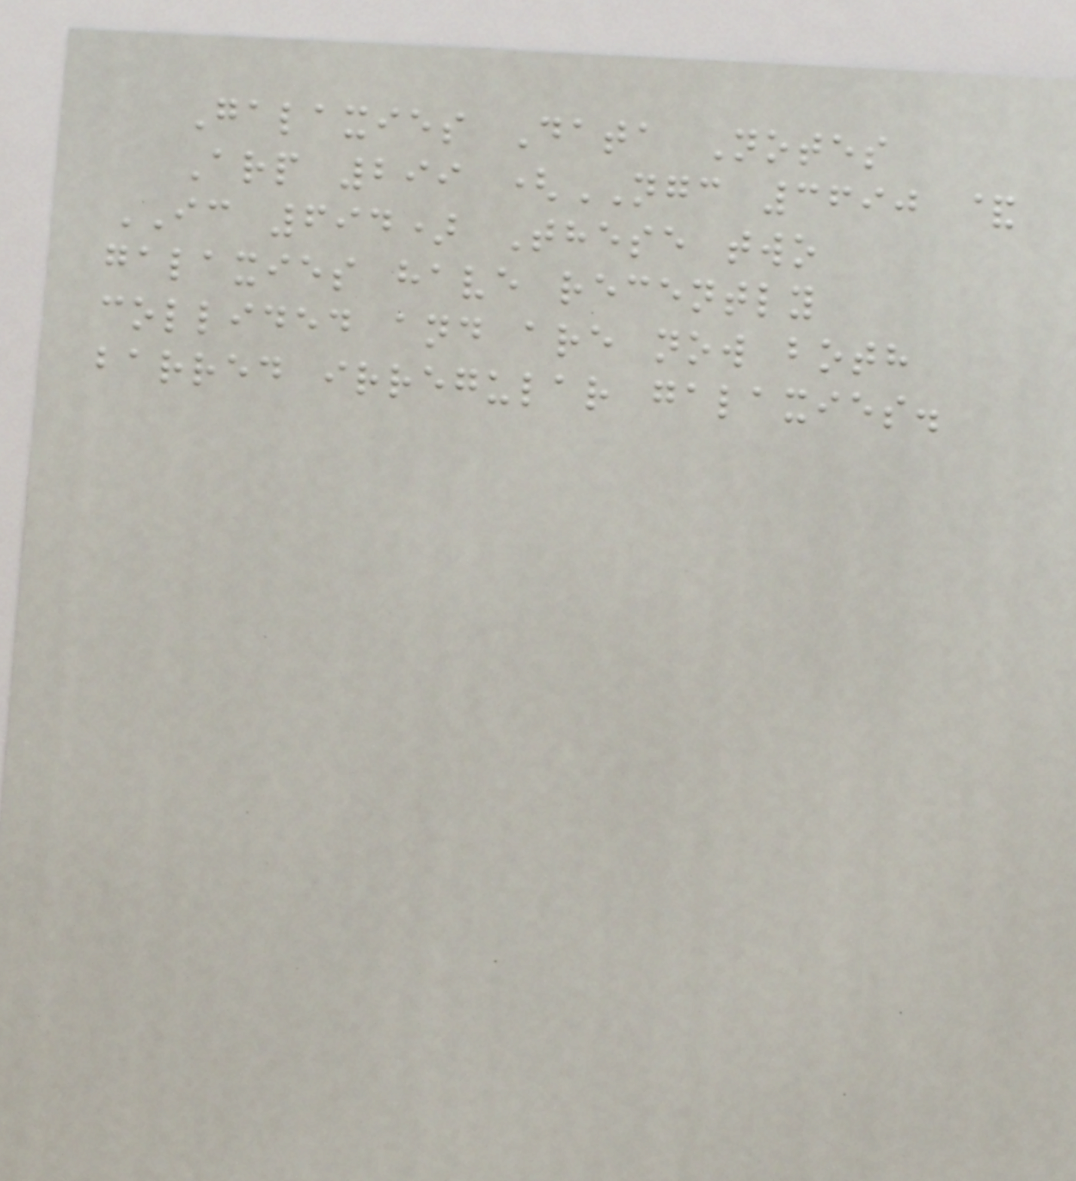Galaxies Data Notes
Arp 299 (NGC 3690 &
IC 694) These two
galaxies have recently
collided and are now both
barred irregular galaxies.
